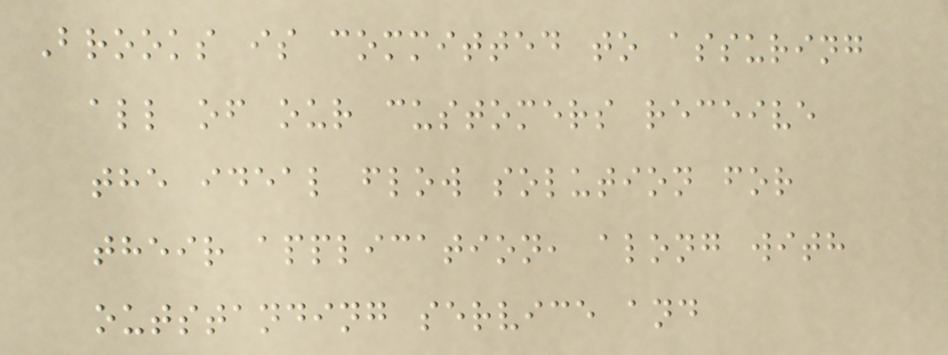Brooks is committed to assuring
all of our customers receive
the ideal flow solution for
their application, along with
outstanding service and
